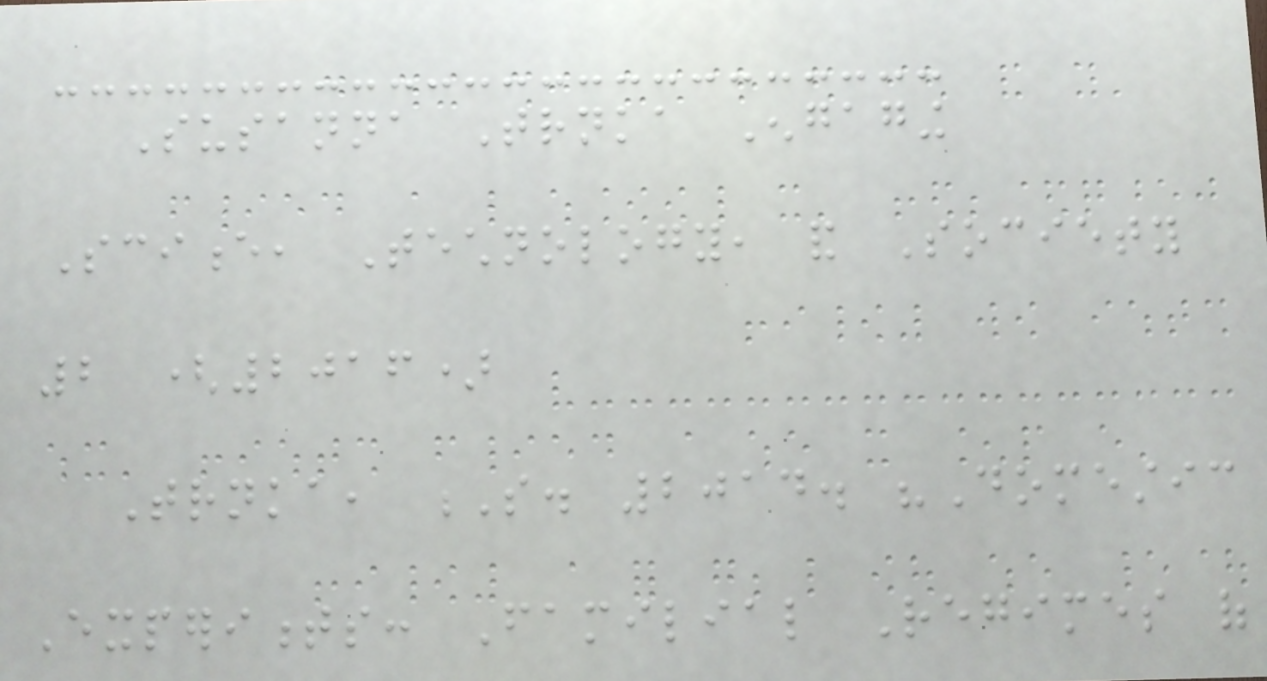Susanna Trnka Engaging
Science, Technology, and Society
2 (2016)
Trnka, S. 2014. "Domestic
Experiments: Familial Regimes of
